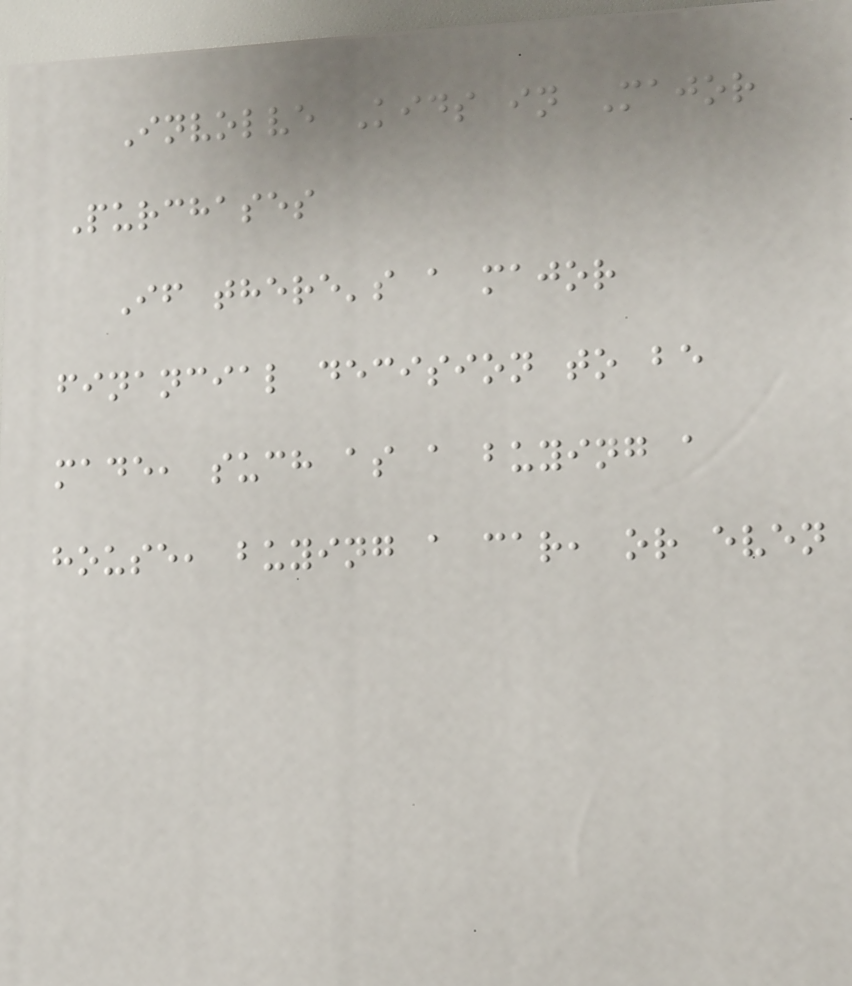Involve Kids in Major
Purchases
If there's a major
financial decision to be
made, such as a buying a
house, buying a car, or even
